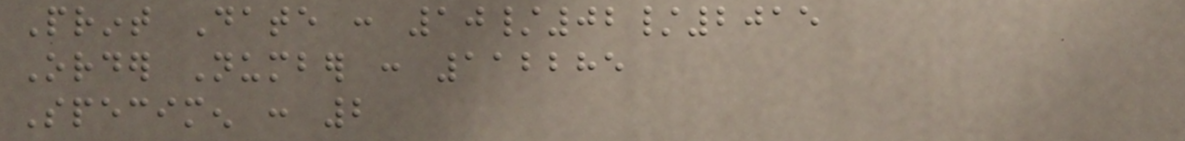Print Date : 10/02/2015
Order Number : 112285
Specimen : 2
